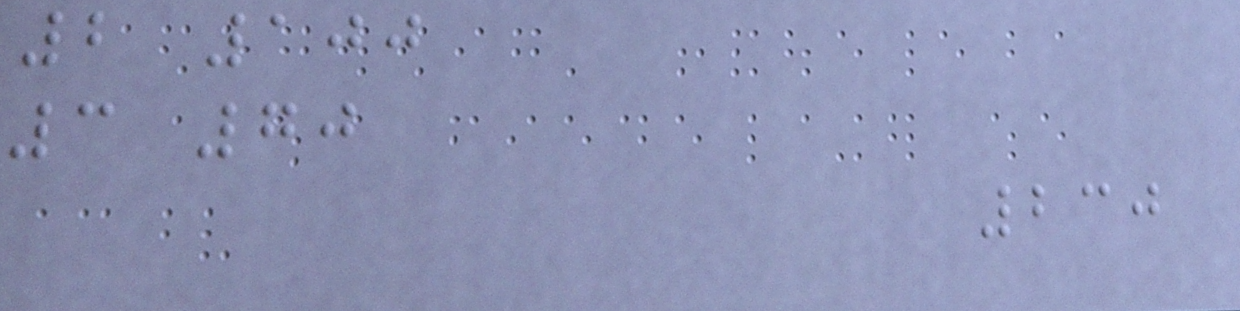2 100
3 70
230
